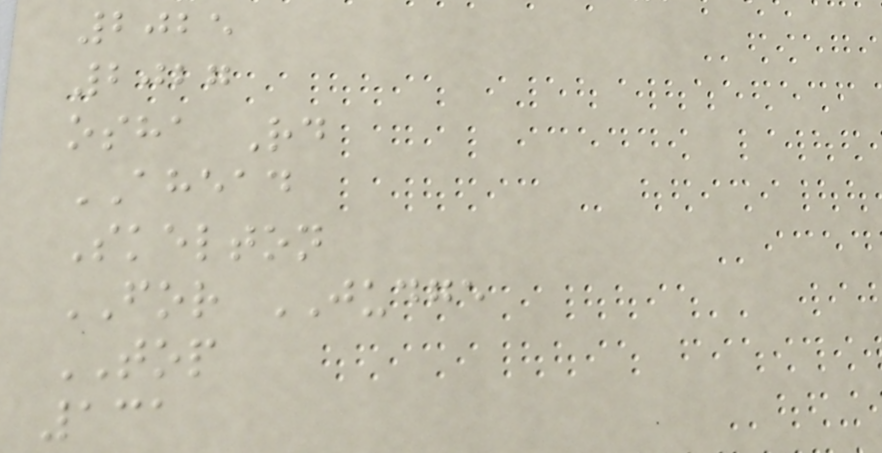2025
2027
osha Rd
AHEAD
Skelton
FOR JUDGE
TOP
131
